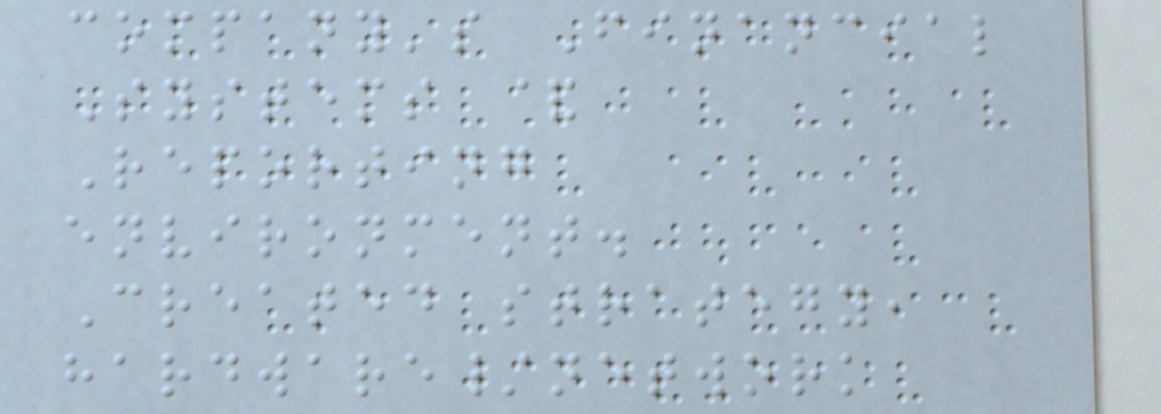company's Financial
Systems &
Reporting
environment.
Created strategy,
hardware/network
